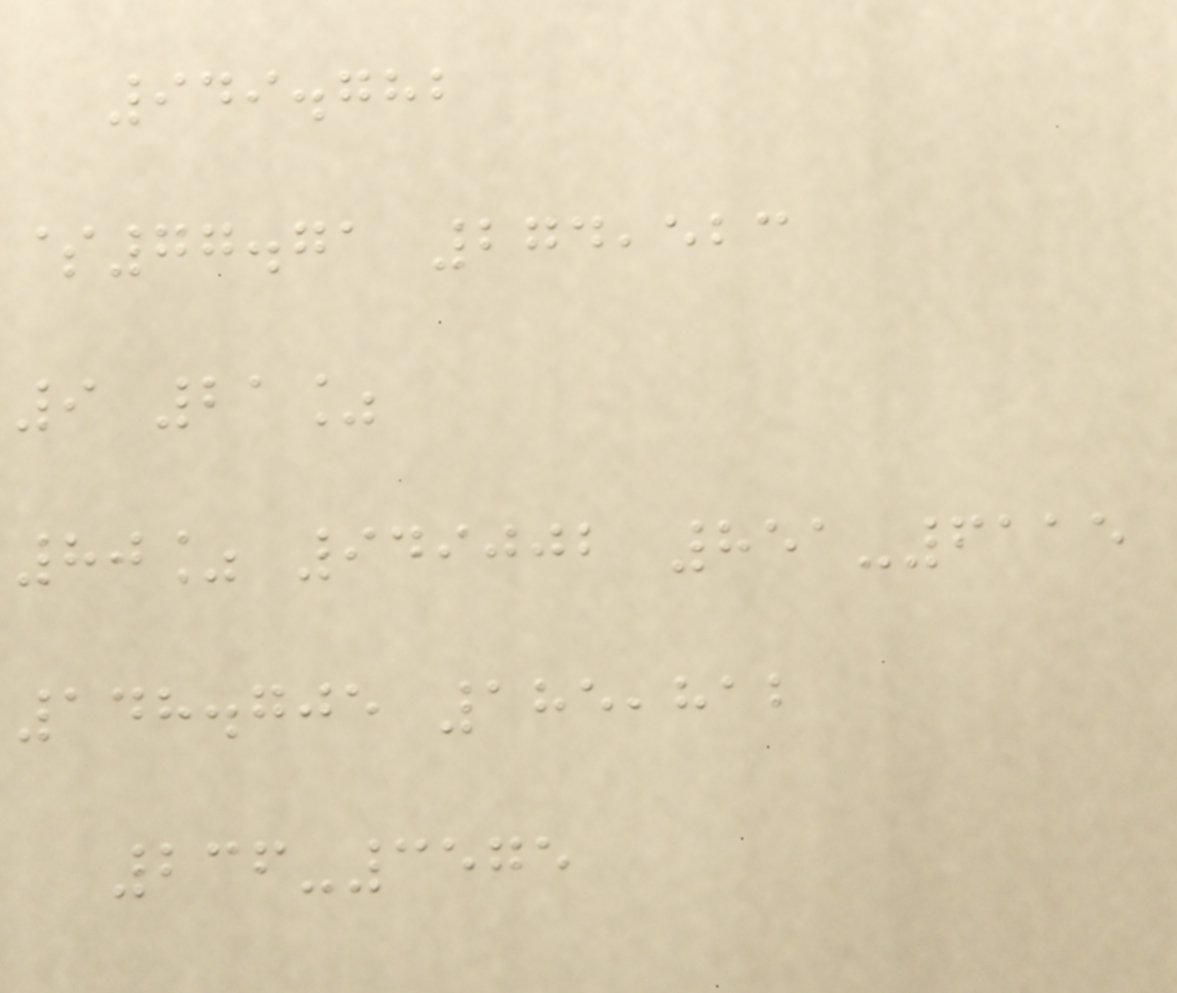949.782
$77.71 274,523
9 21%
80% 949002 851-6115
148.705 185,812
236-3575
